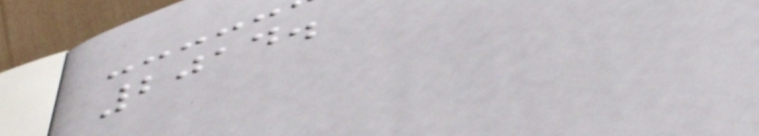2014.
